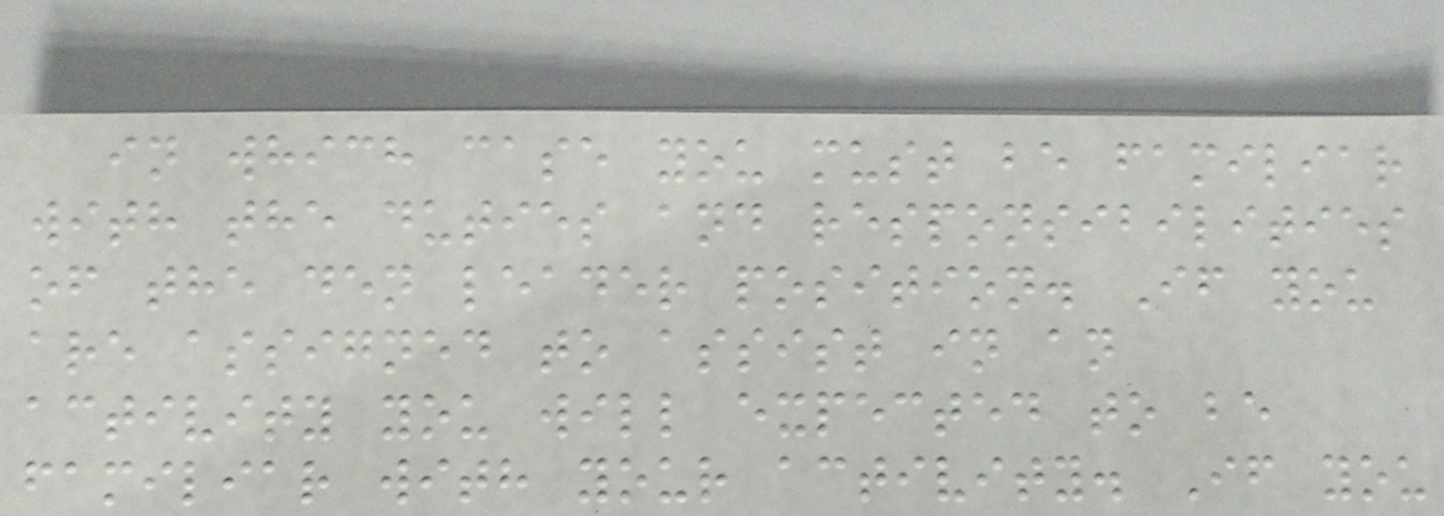in which case you must be familiar
with the duties and responsibilities
of the den leader position. If you
are assigned to assist in an
activity you will expected to be
familiar with your activity. If you
